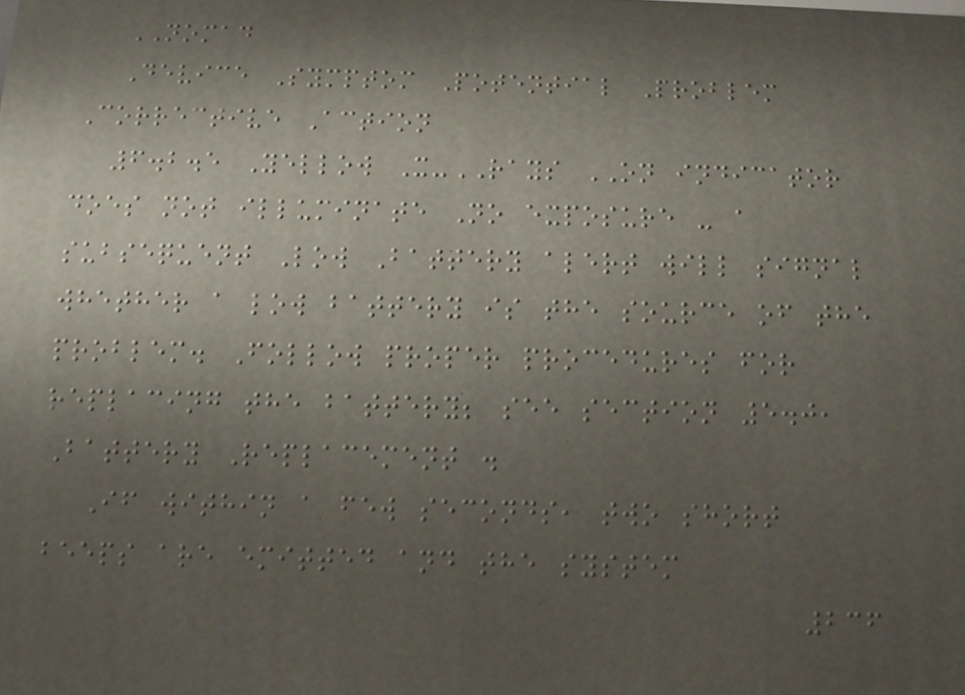NOMAD
Device Symptom Potential Problem
Corrective Action
6.2.5 Yellow X-RAYS ON indicator
does not illuminate No exposure - a
subsequent Low Battery alert will signal
whether a low battery is the source of the
problem. Follow proper procedures for
replacing the battery; see section 5.0,
Battery Replacement .
If within a few seconds, two short
beeps are emitted and the system
236
